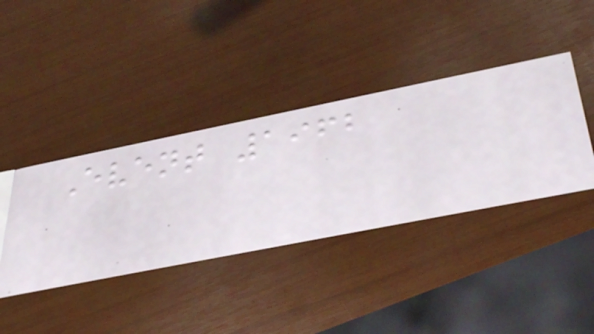Event 1962
